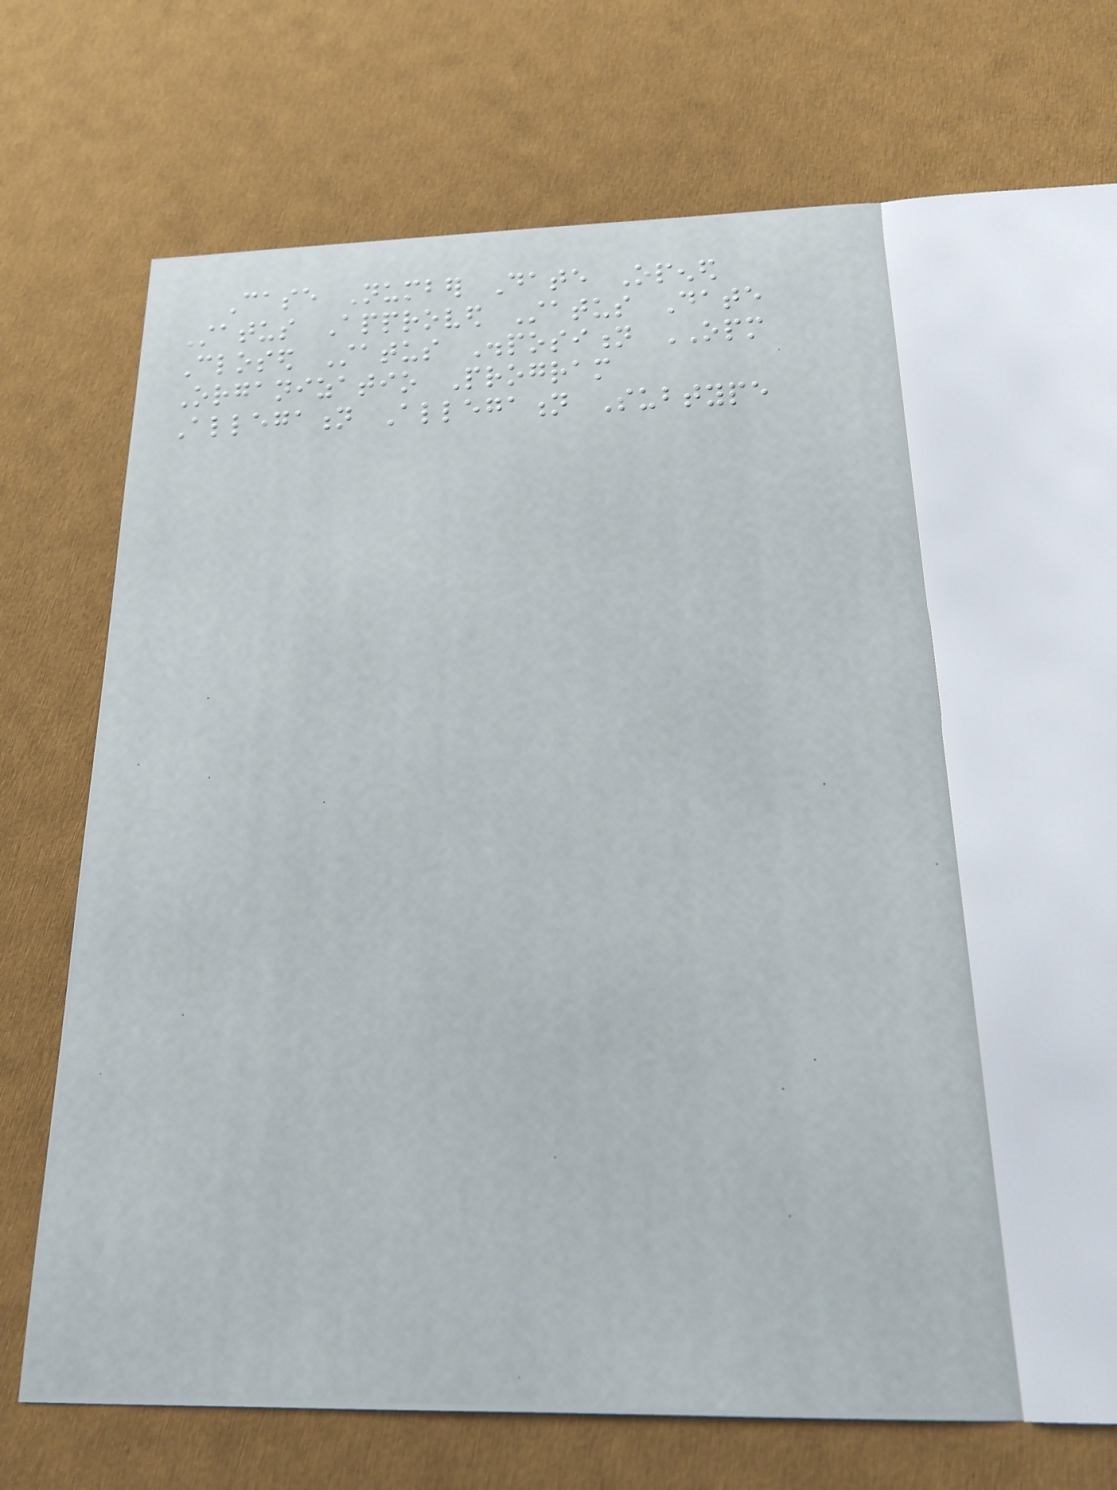Case Number Date Opened
Status Approved Status Date
Closed Status Disposition OPM
Organizatio Program
Allegation Allegation Subtype
